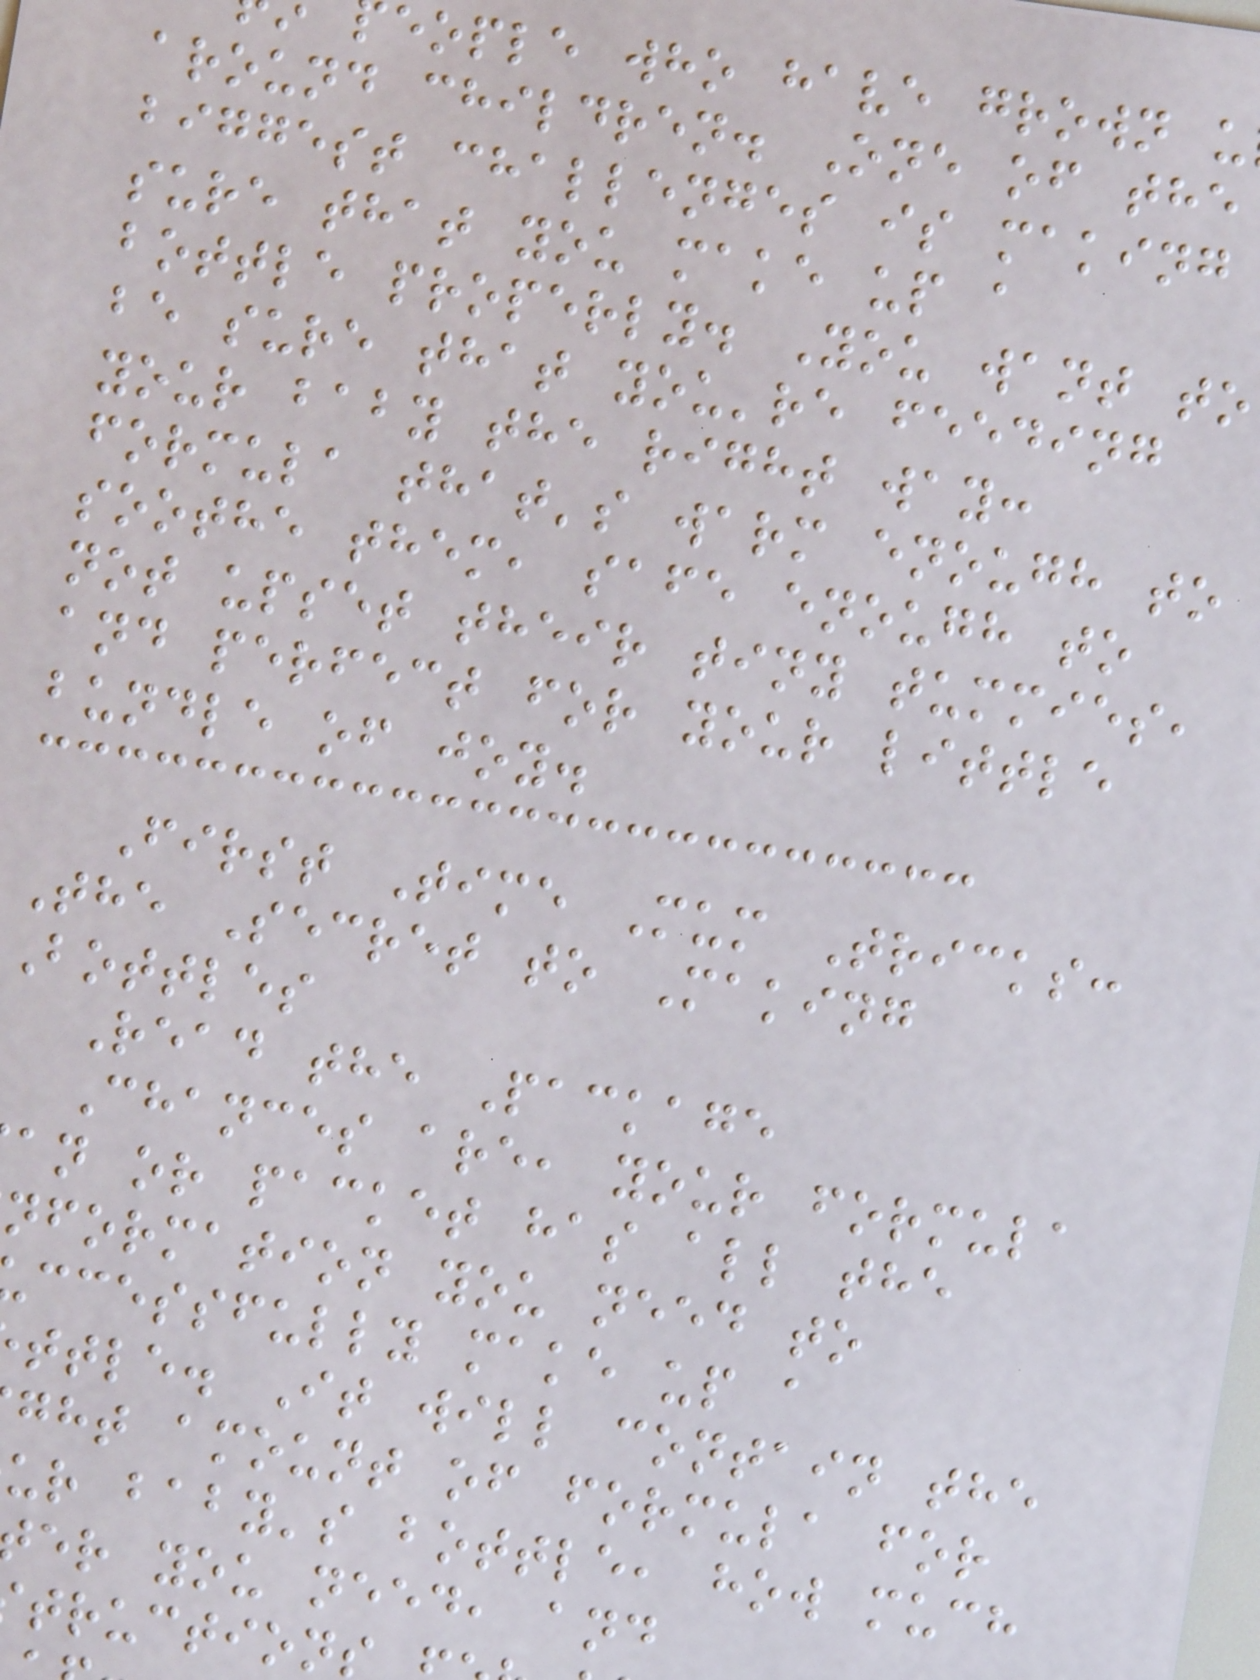eople who have grown u
around children. One of the
biggest challenges is making
sure that you make up a
bottle properly. You want to
be sure that you're feeding
your baby the right way:
formula that's warm enough to
soothe them, safe enough to
not upset their tiny tummies,
and perfect for your little
bundle of joy.
First Time Mum Tricks:
The Secret to Making
Bottles
Read the Package
Chances are, your formula
an or packet has all the
nformation you need to
ccessfully make up a
ttle. It will contain the
ght amount of formula for
ur baby's bottle, how much
er you need, and
